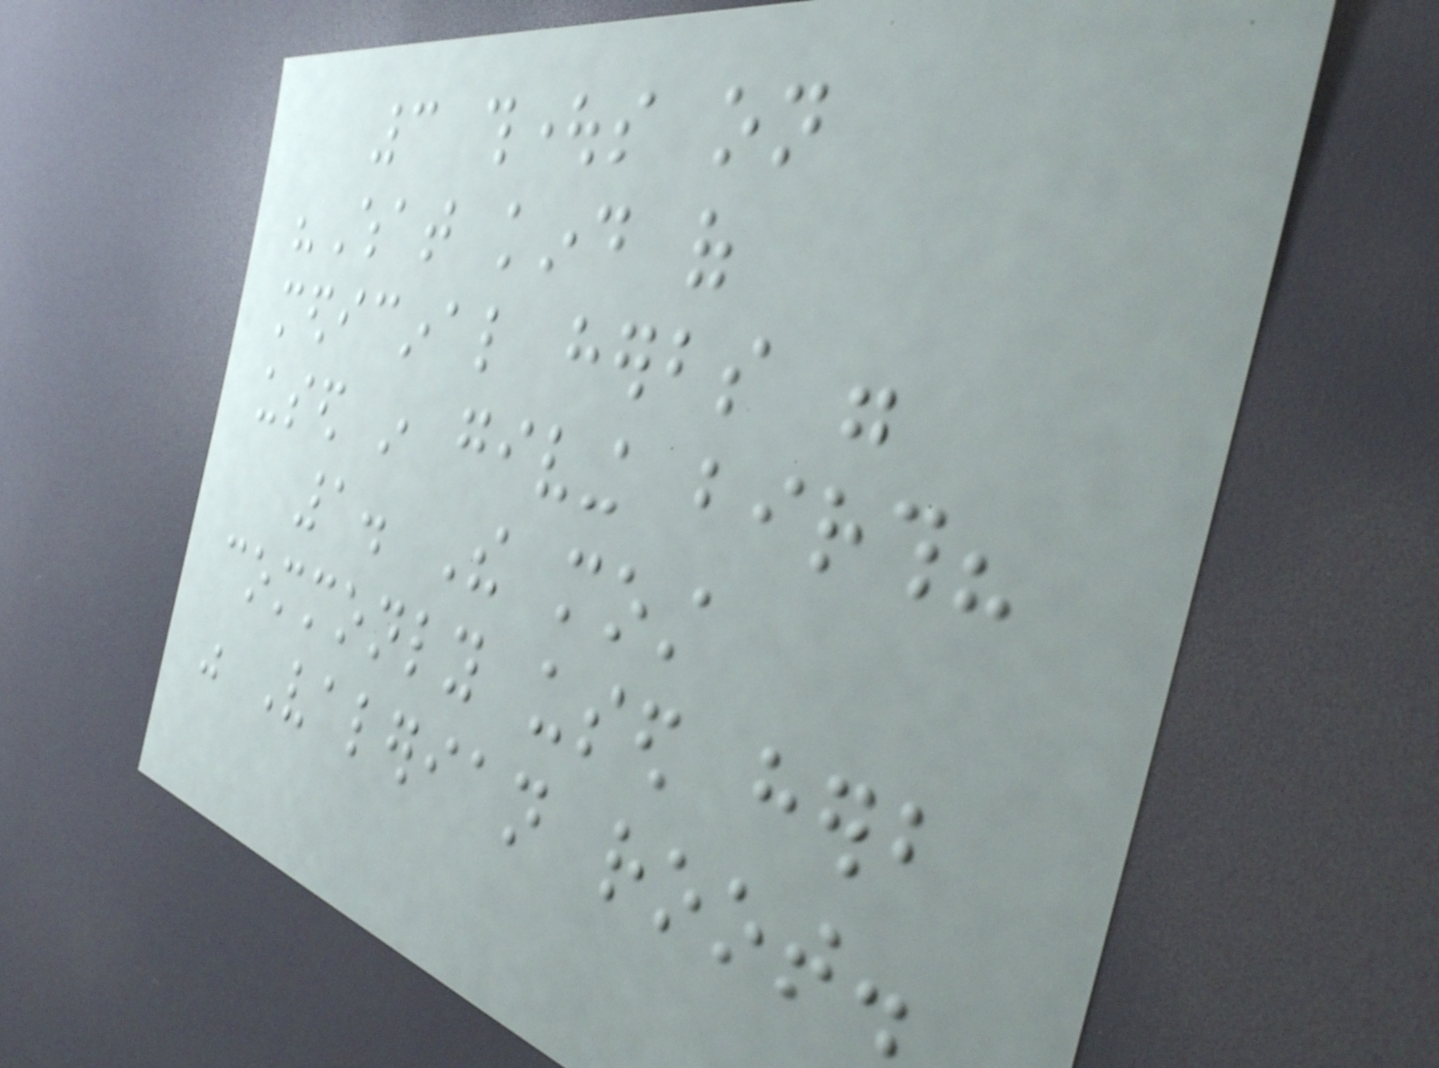3 thoughts on
"What kind of
medicinal herbs were
used in giving birth?
1. The most
commonly used herb
was Valerian root.
